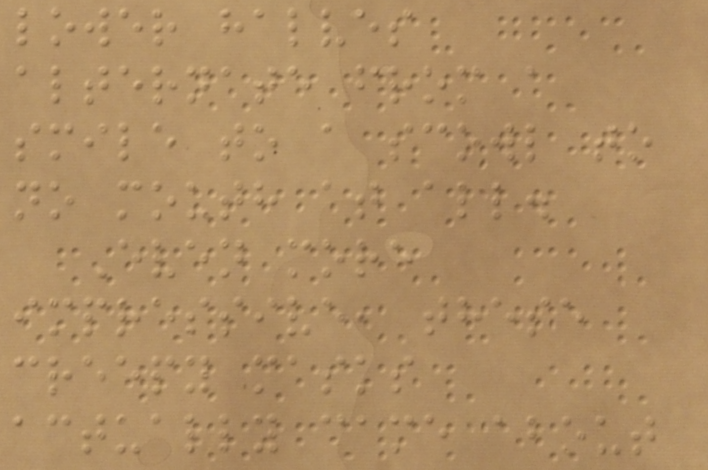lower halves
alternate from a
smile to a scowl to
no mouth at all.
Even more
impressive, these
creepy masks
actually came about
